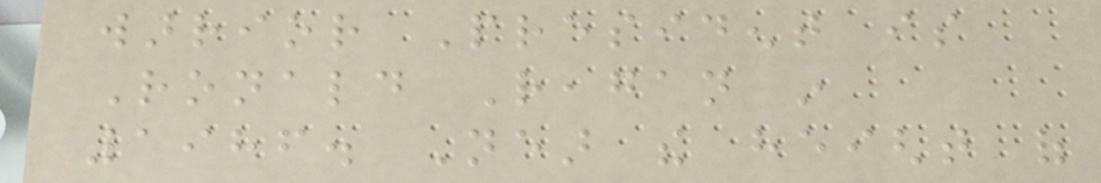warrior President is
Ronald Reagan in
1986. Near the height of
